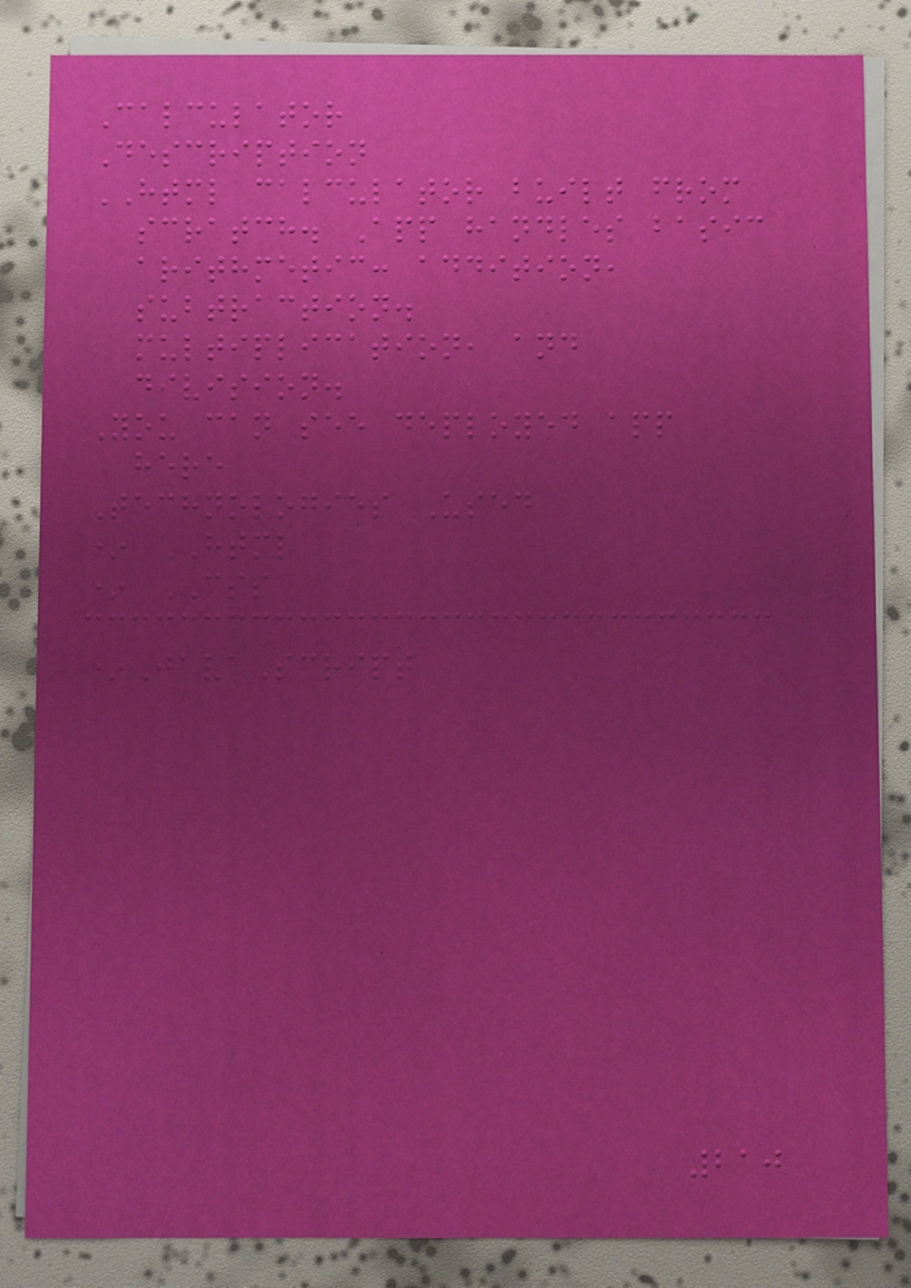Calculator
Description
HTML calculator built from
scratch. App handles basic
arithmetic: addition,
subtraction.
multiplication, and
division.
You can see deployed app
here
Technologies Used
* HTML
* CSS
*JavaScript
210
